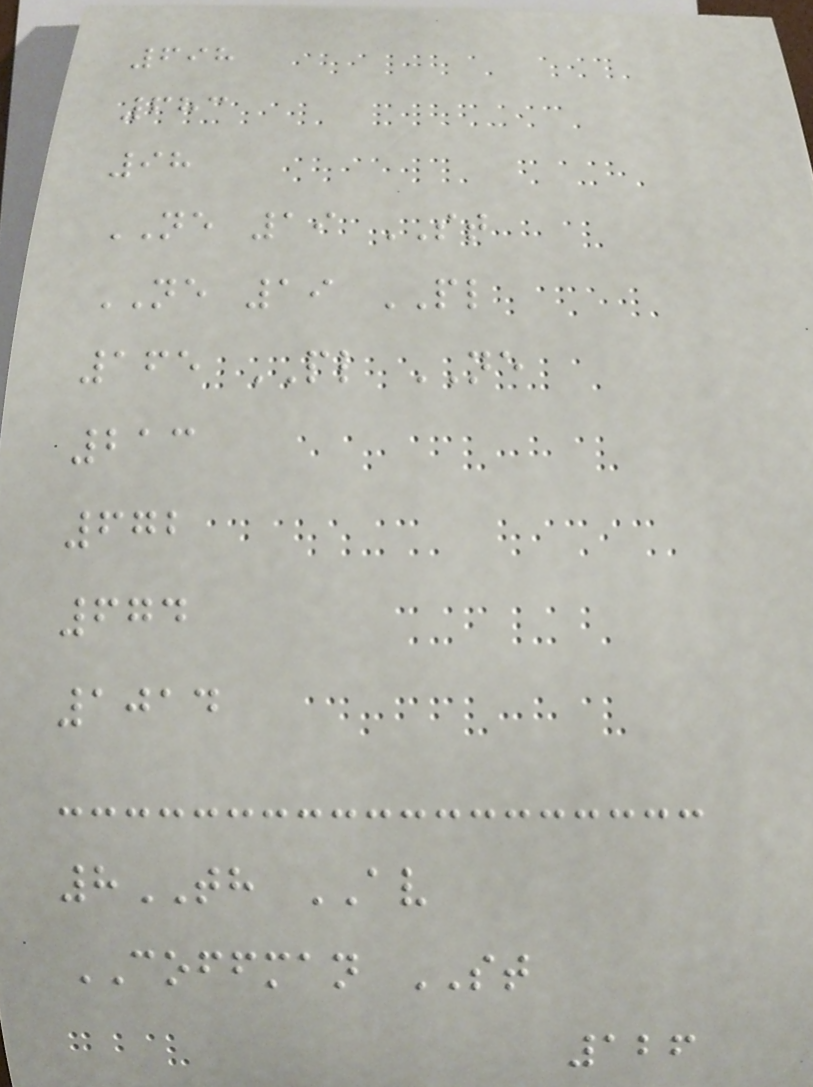698
683
98
NE 19 ST
NE 19 PL
165 PL NE
213
672
674
1014
8TH AV
COFFMAN ST
126
